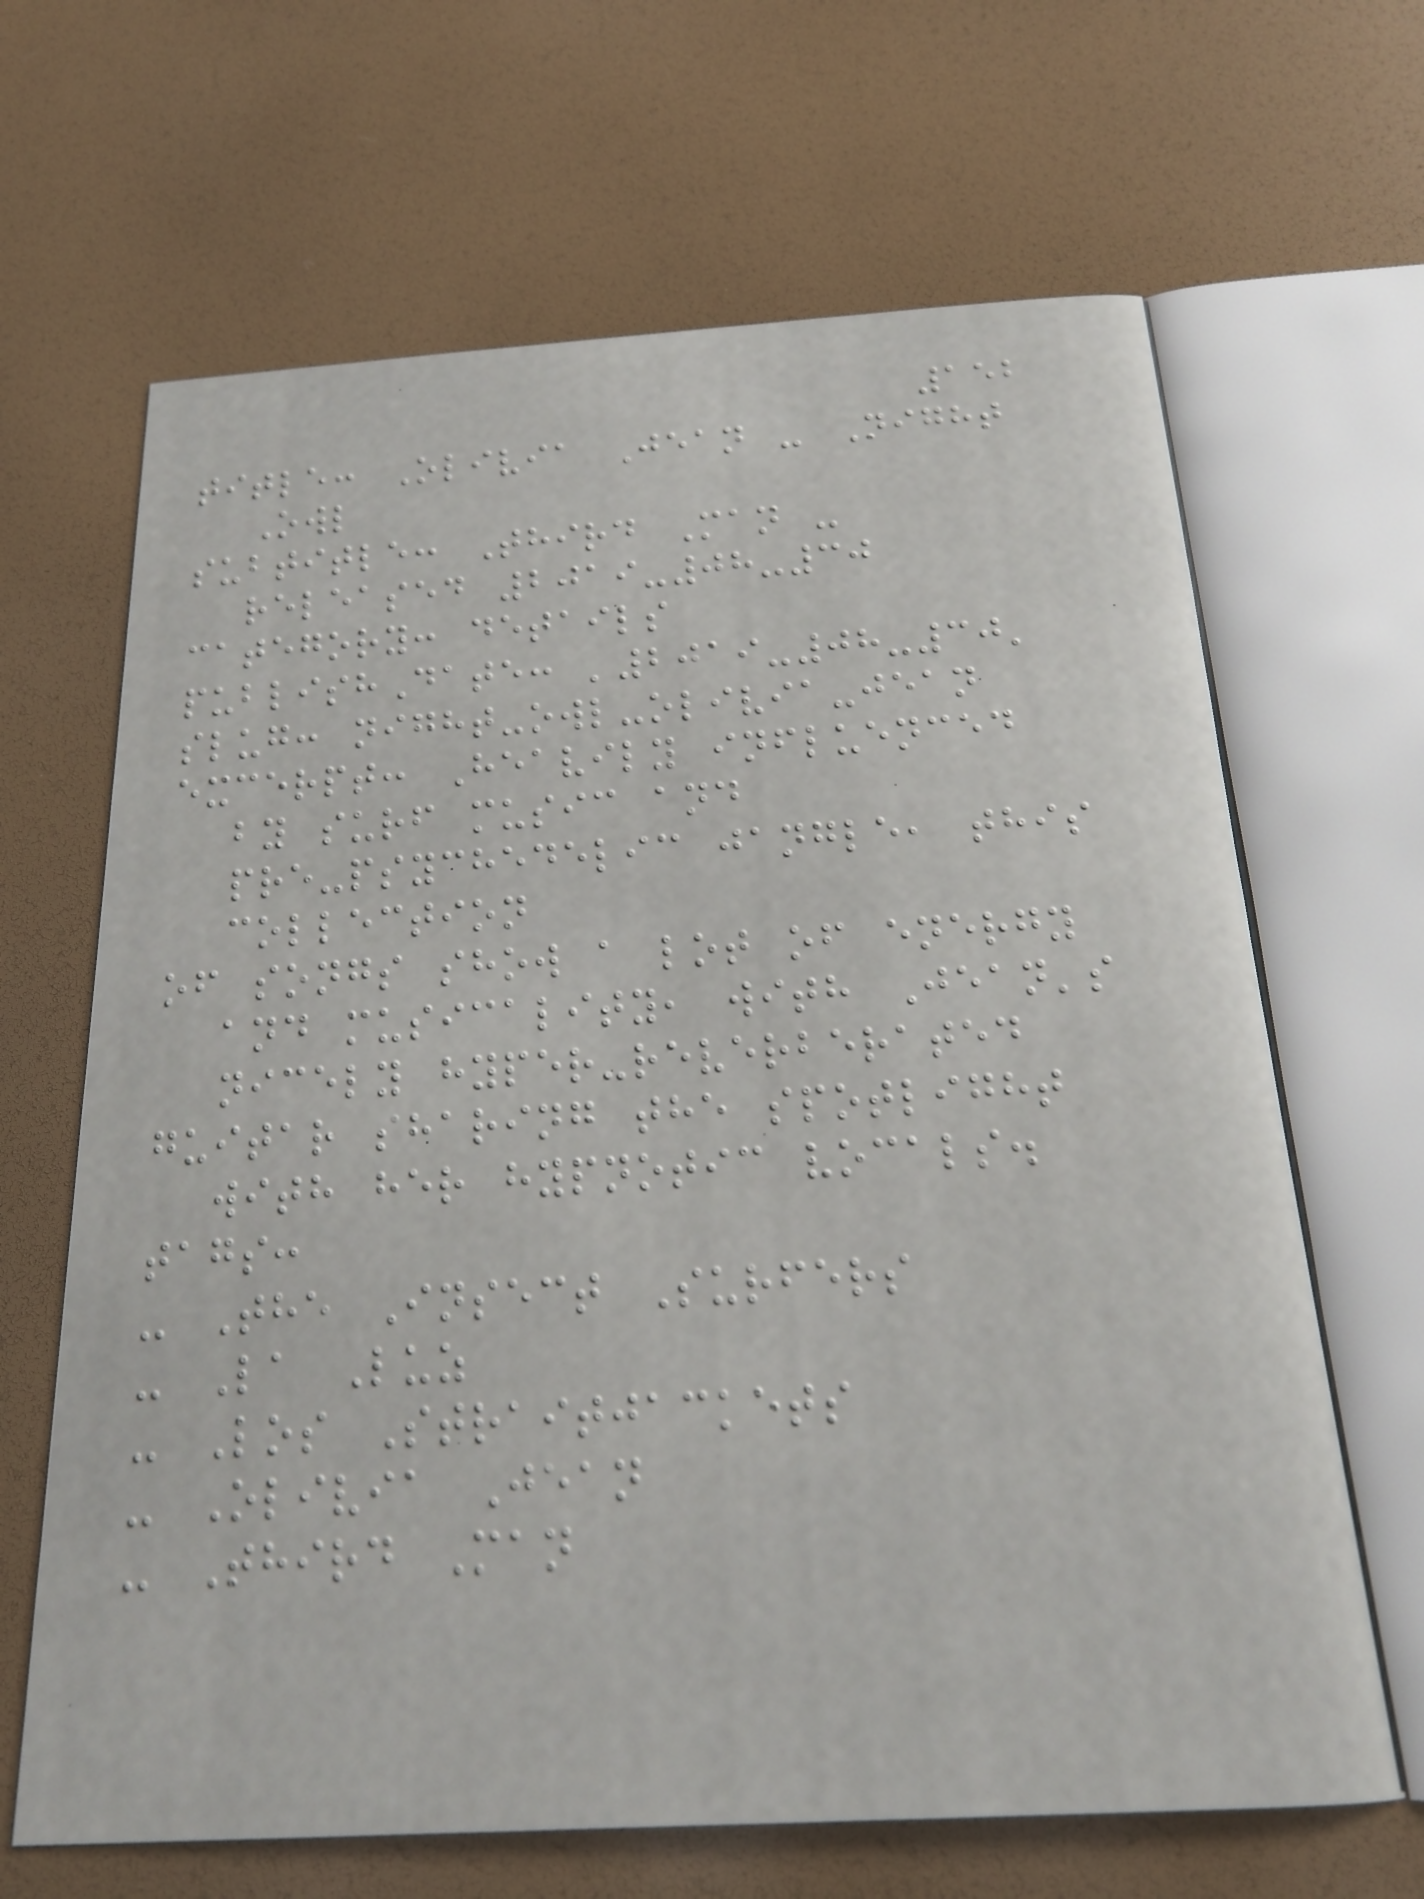152
title: Olivia Jean - Night
Owl
subtitle: Third Man -
released 2019-08-30
category: details
publishDate: '2019-08-30'
slug: night-owl-olivia-jean
excerpt: Heavily influenced
by surf music and
pre-psychedelic jangle, this
collection
of songs show a lot of energy
and musicality, with Jean's
nicely hyper-reverberated
guitar sharing the spotlight
with her hypnotic vocals.
tags:
- The Insect Surfers
- La Luz
- Los Straitjackets
- Olivia Jean
- Third Man
